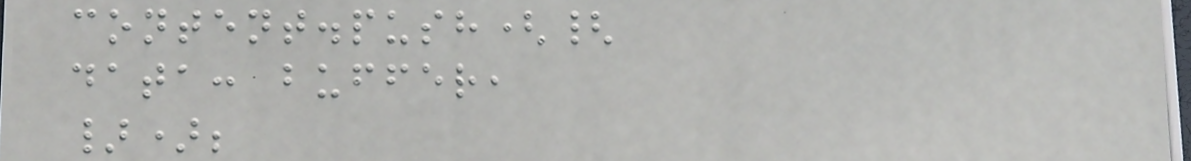content.push({
data: buffer,
});
